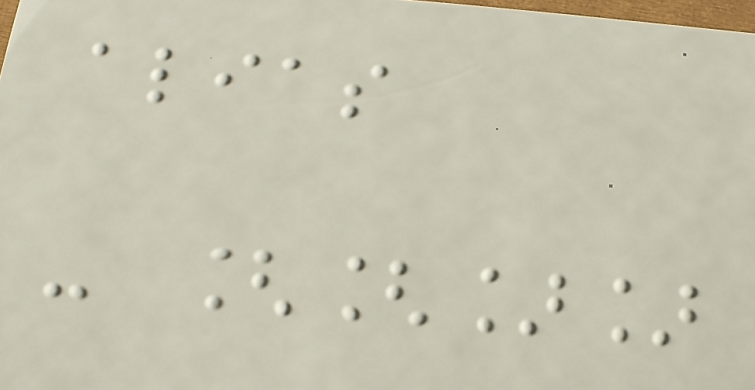alias
- [[]]
